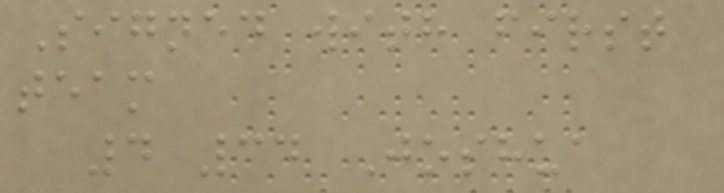Signed with first
team
4 34 Joshua
